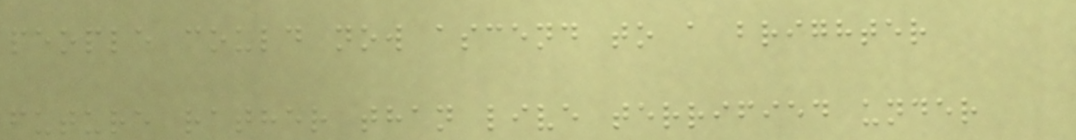people could now ascend to a brighter
future rather than live terrified under
